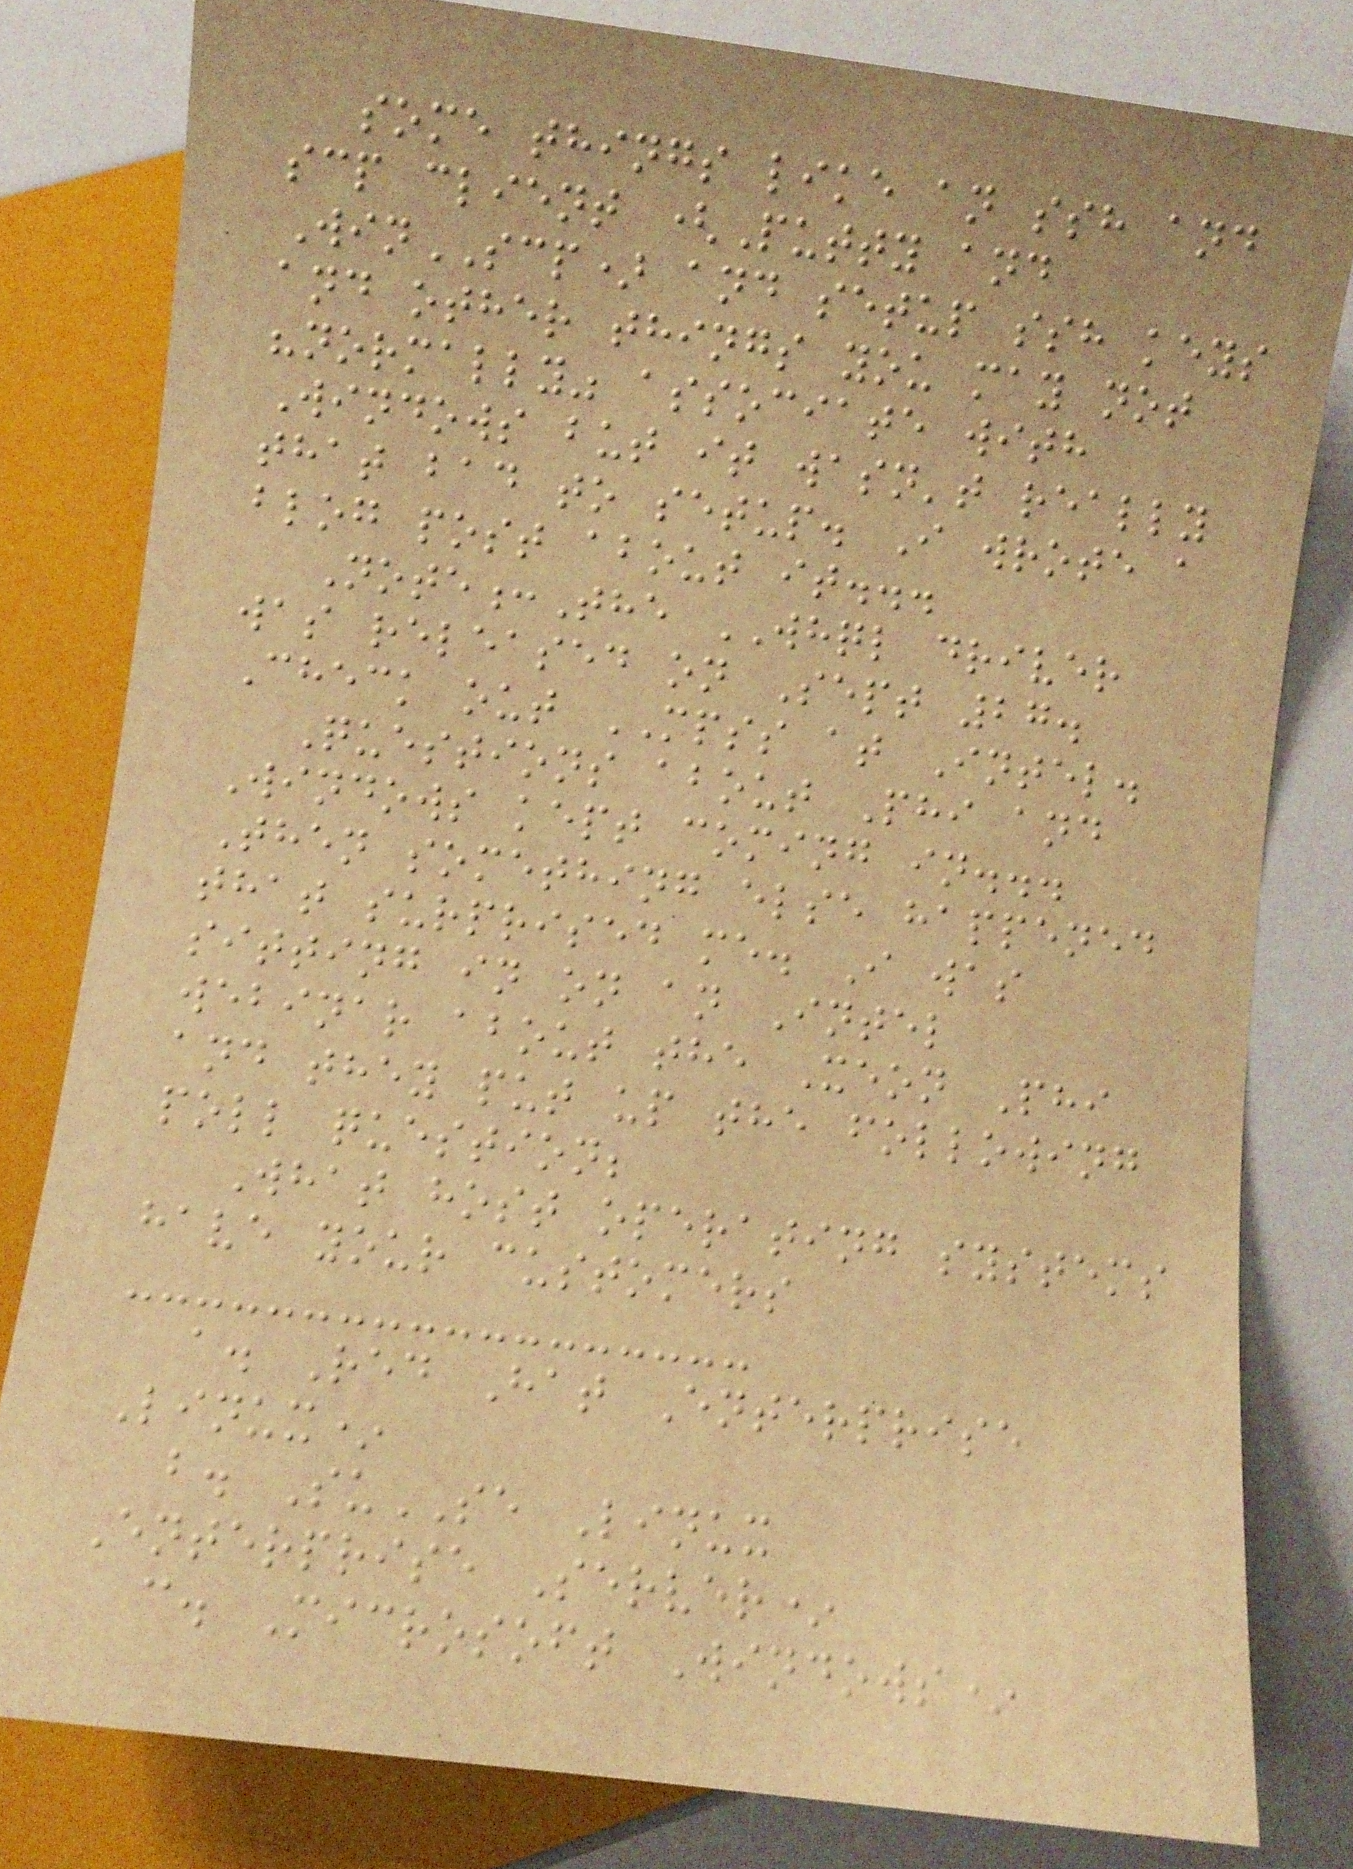some things like an ssh and
scp client (Putty and
WinSCP) and setup ssh keys
and other things you may not
"normally" associate with
Windows but it wasn't really
that bad to setup. I wrote a
blog post about it...
Note:The WHQL driver
was released on Sept 27.
Check out MPSS at Intel.
Questions about Phi and
Windows kept coming in...
Then something else happened
that surprised me. I was
sitting in on an Intel
webinar about the Xeon Phi
and they put up the following
poll question;
What host operating systems
have your customers
a. Red Hat Enterprise
Linux*
b. SuSE Linux
Enterprise Server*
c. Microsoft Windows*
